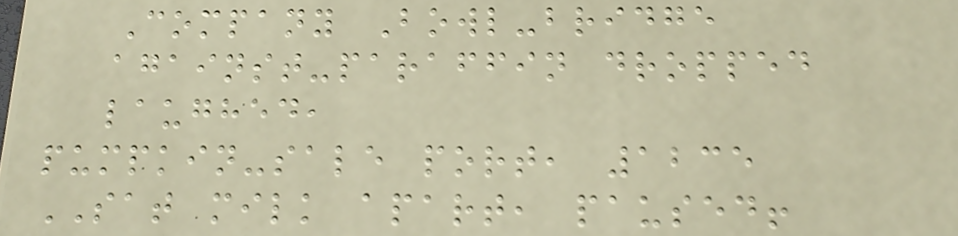Company Bowl-bridge
against-paraffin dropped
laughed,
pumpkin-sale port, 1235
SAT milk apart, paused!
